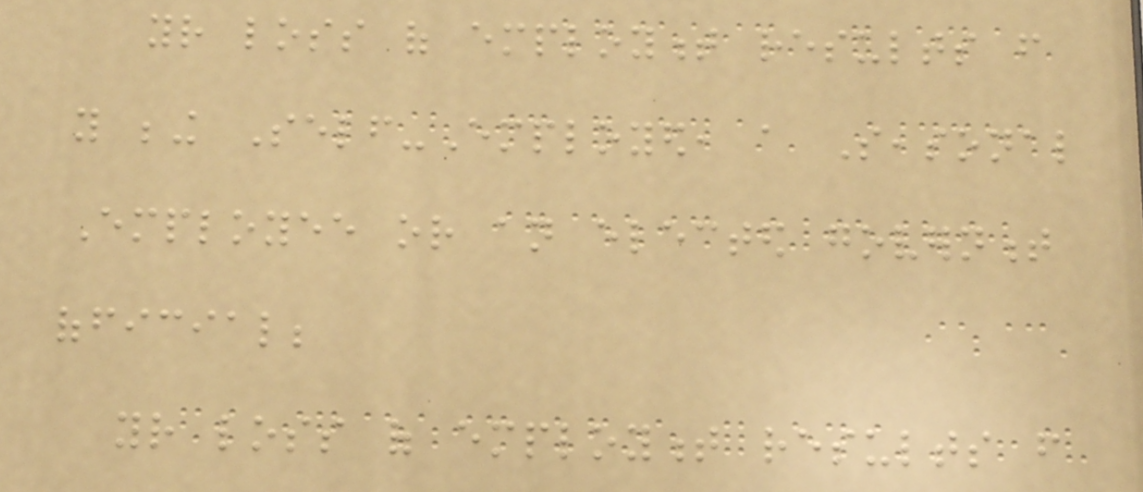your loss of employment results from
you being Self-Employed, a Seasonal
Employee or an elected government
official;
your loss of employment results from
